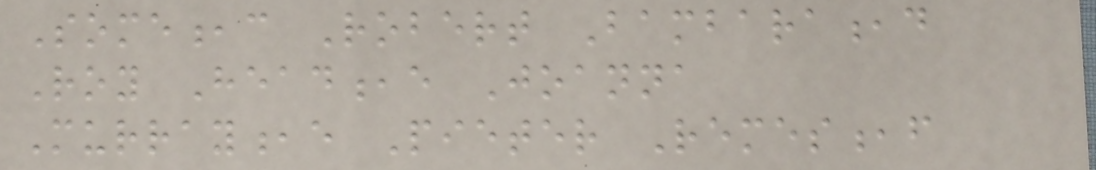Some,c Robert Bambara,d
Roy Head,e Joanna
Murray,e Pieter Remes,f
